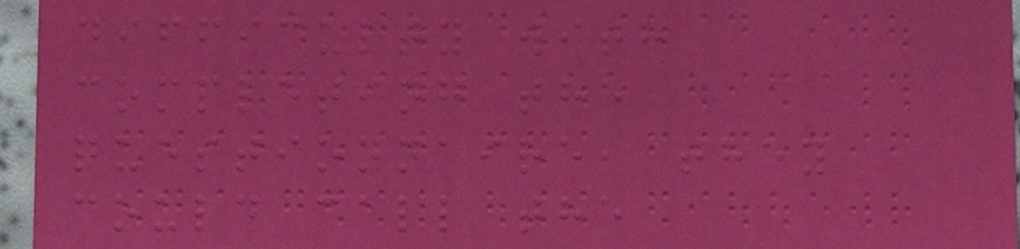difficulty with
completing the
questionnaire, they
could call the
